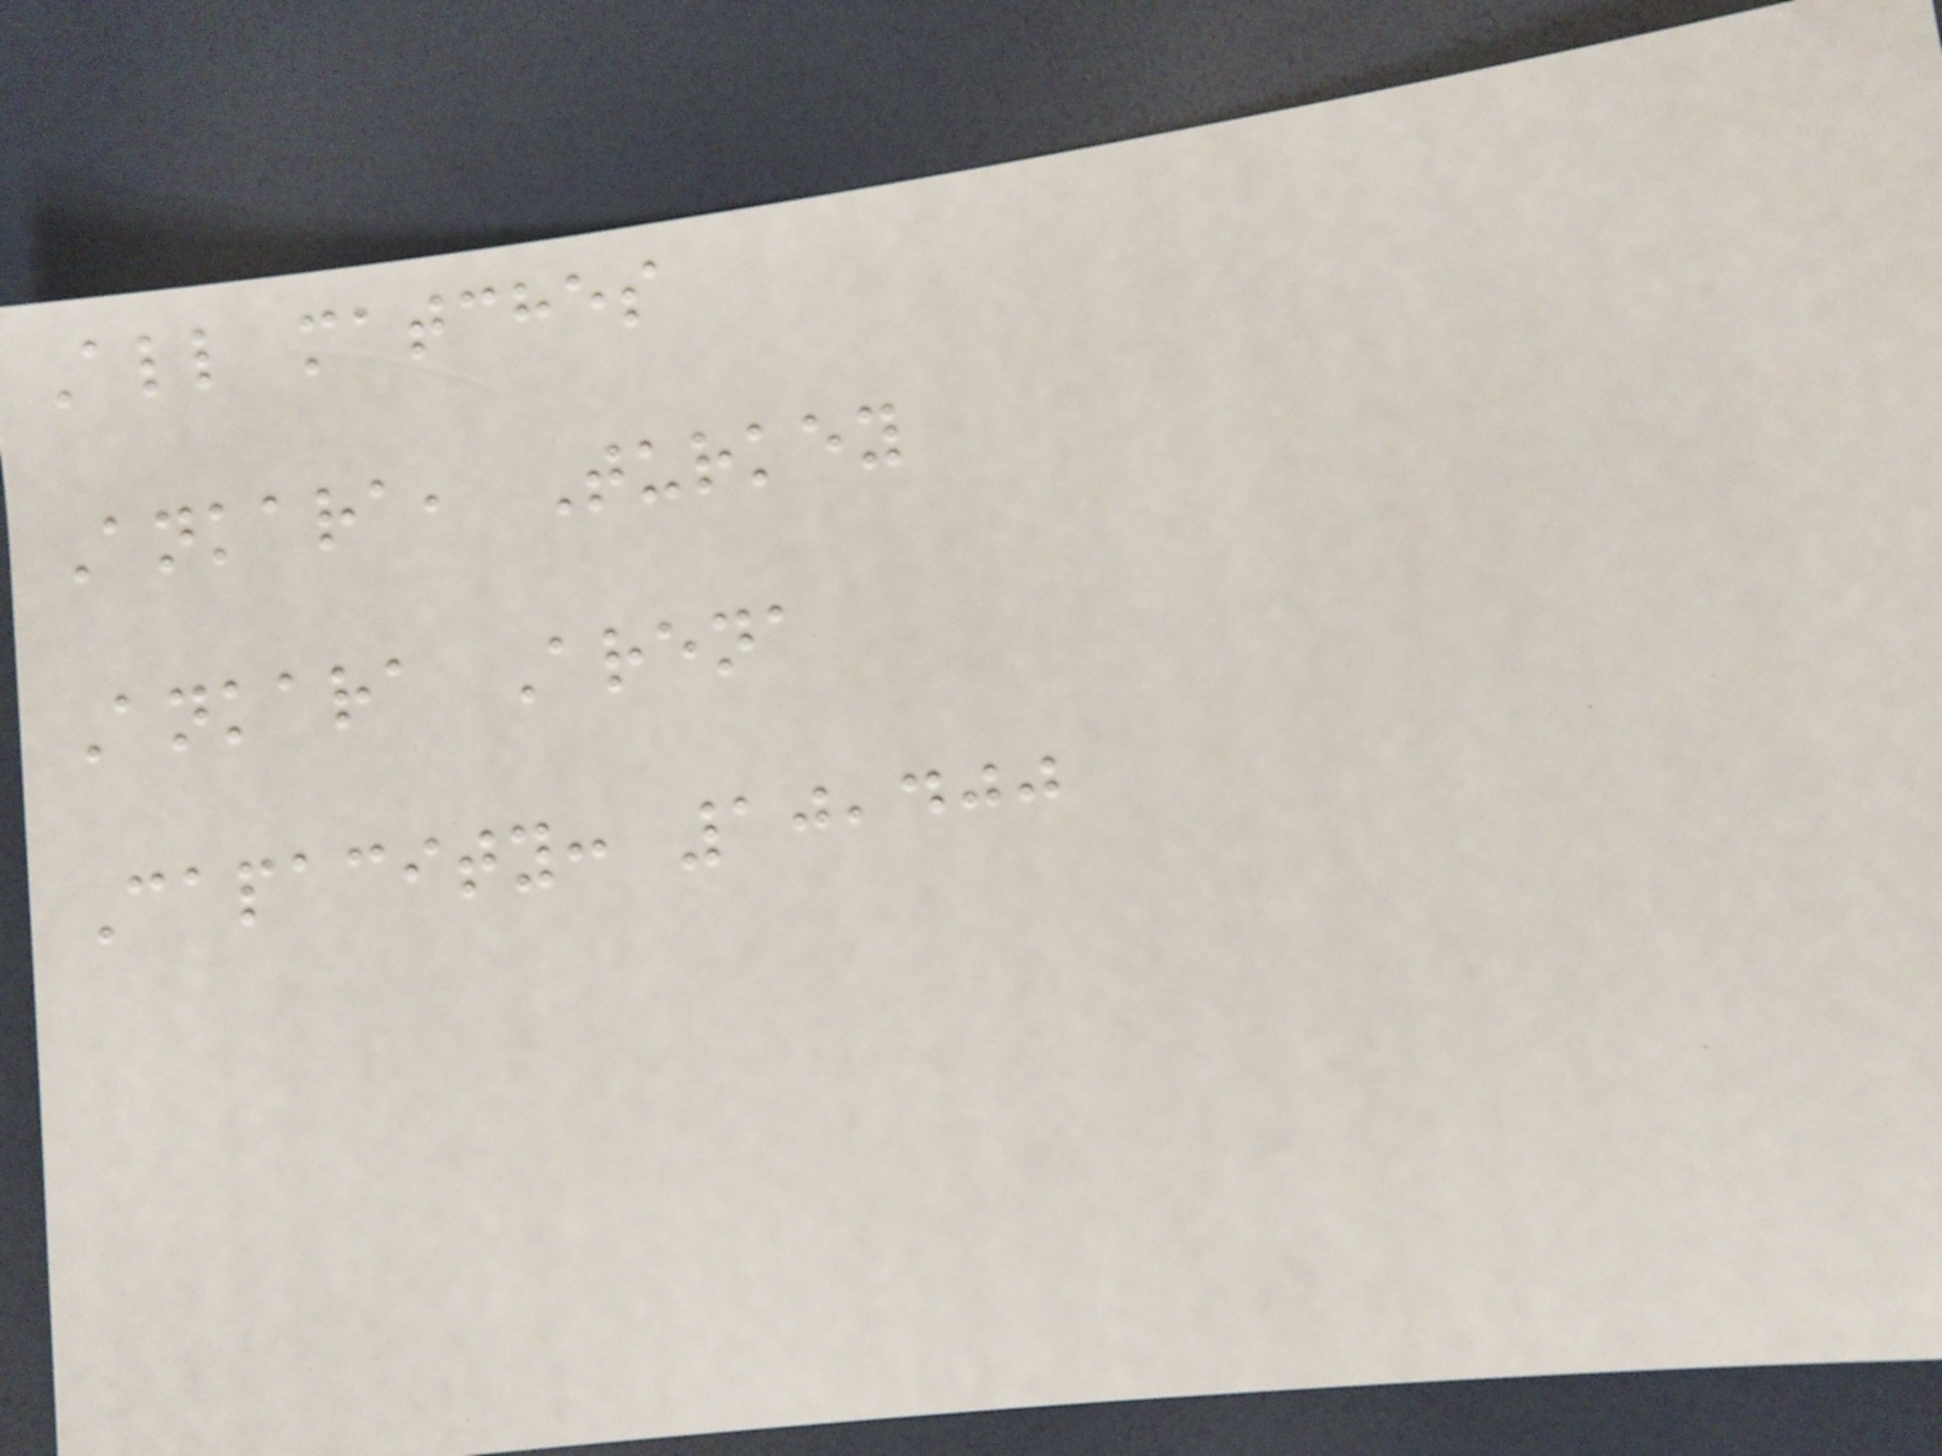All matches
Ankara, Turkey
Ankara Arena
Capacity: 10,400
